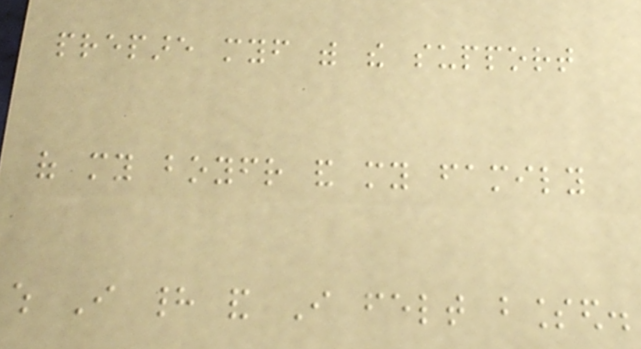prepare myself with the support
of my boyfriend and my family
which I had and I felt blessed.
